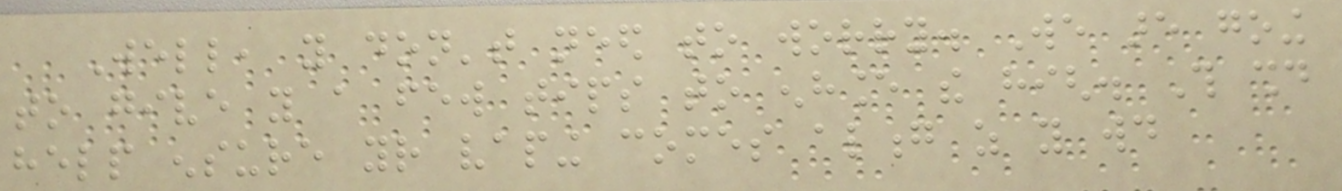Well, you don't need to worry. We are going
to give you a few tips to enhance the high. This should
help ensure your vaping comes along as you would
